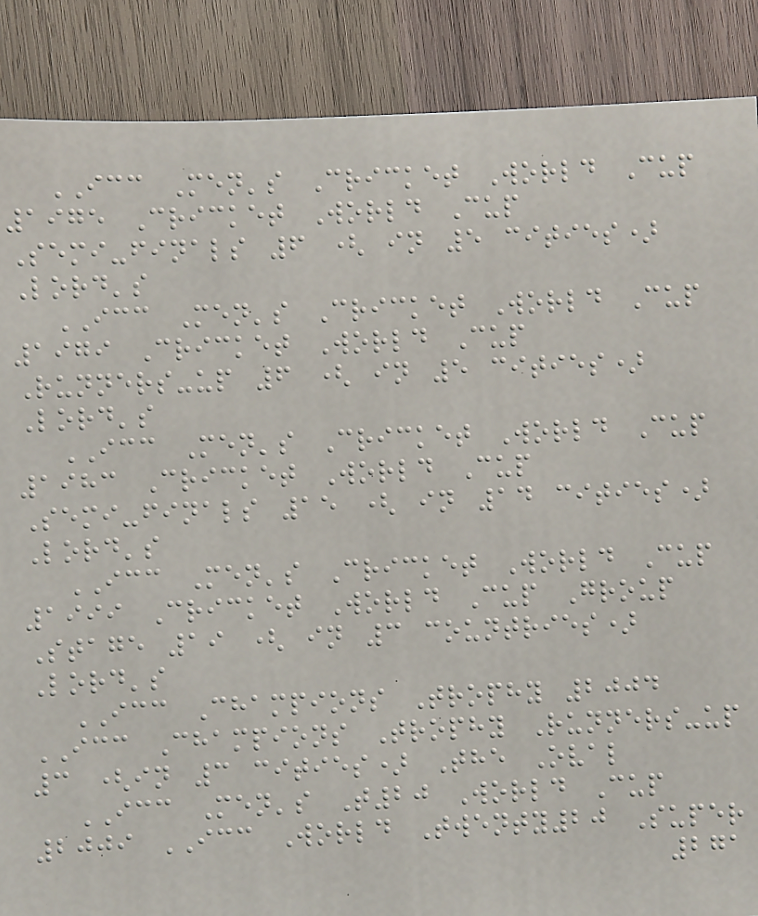ICC Men's Cricket World Cup
1975 Cricket World Cup
Semi-finals 6 ( in 5 cities)
Lord's
ICC Men's Cricket World Cup
1979 Cricket World Cup
Runners-up 6 ( in 5 cities)
Lord's
ICC Men's Cricket World Cup
1983 Cricket World Cup
Semi-finals 15 ( in 14 cities)
Lord's
ICC Men's Cricket World Cup
1999 Cricket World Cup Group
Stage 19 ( in 3 countries)
Lord's
ICC Champions Trophy 2004
ICC Champions Trophy Runners-up
3 (in 3 cities) The Oval
ICC Men's T20 World Cup
2009 ICC World Twenty20 Super
271
